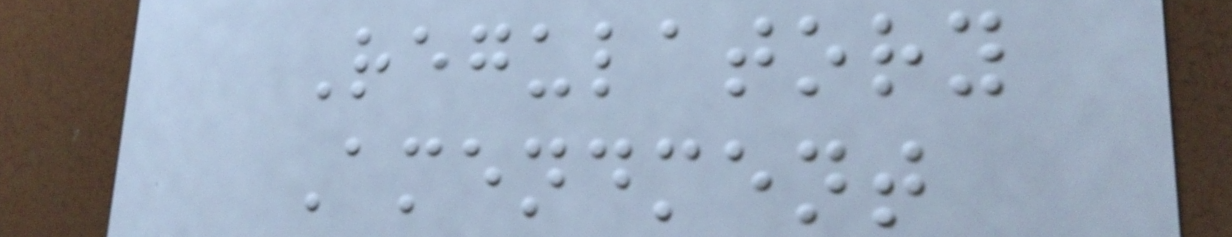Regulatory
Amendment
